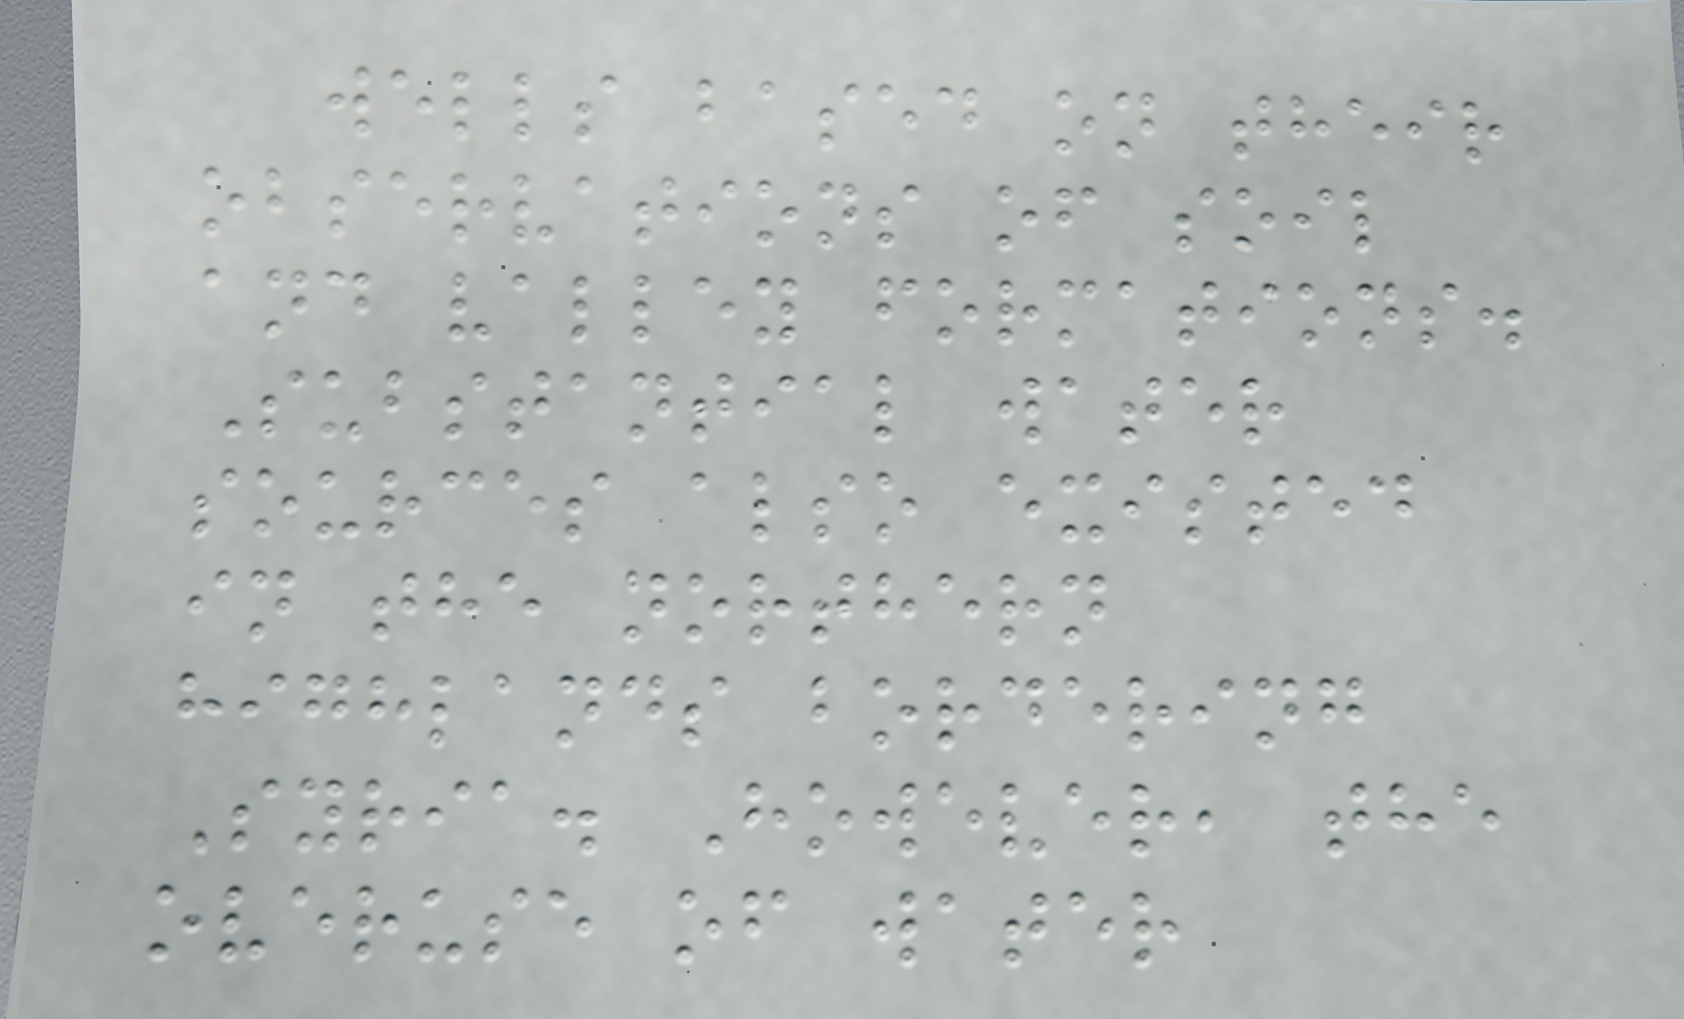wells based on their
observations of soil
and valley formations.
Substantial water
sources also existed
in the northern
highlands bordering
Syria. However, the
overuse of water
